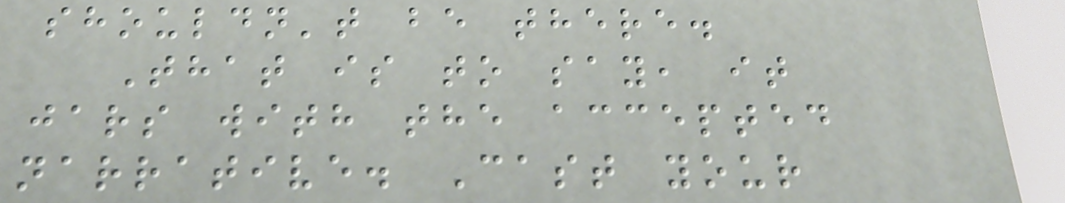shouldn't be there.
That is to say, it
jars with the accepted
narrative. Cast your
